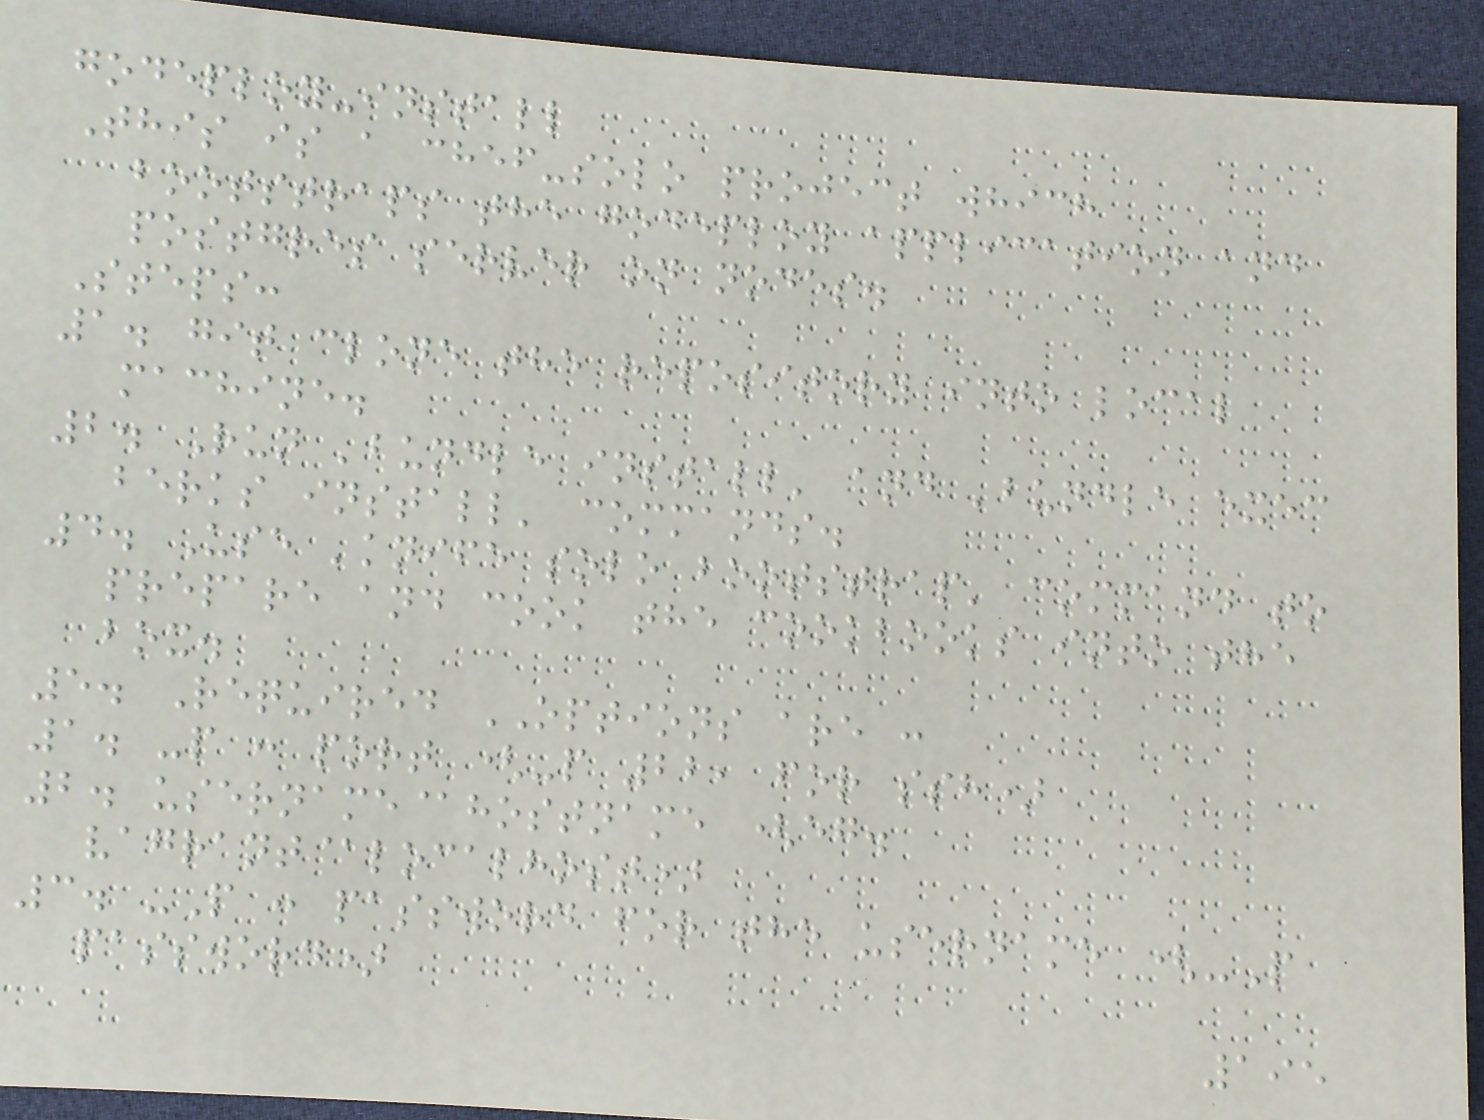godeploy-install
This is a chef-solo project which
bootstraps the godeploy application and
postgres server on nodes.
Steps:
1. git clone the repository into local
machine.
2. Run 'bundle install' and 'bundle exec
berks install' commands.
4. Use 'knife solo bootstrap' command to
prepare and cook the cookbooks into the
box.
5. Required OPTIONS are :
1. -p : port (-p 22, for ssh)
2. username@hostname (eg.
vagrant@localhost)
3. -P : password for the username (-P
password)
195
